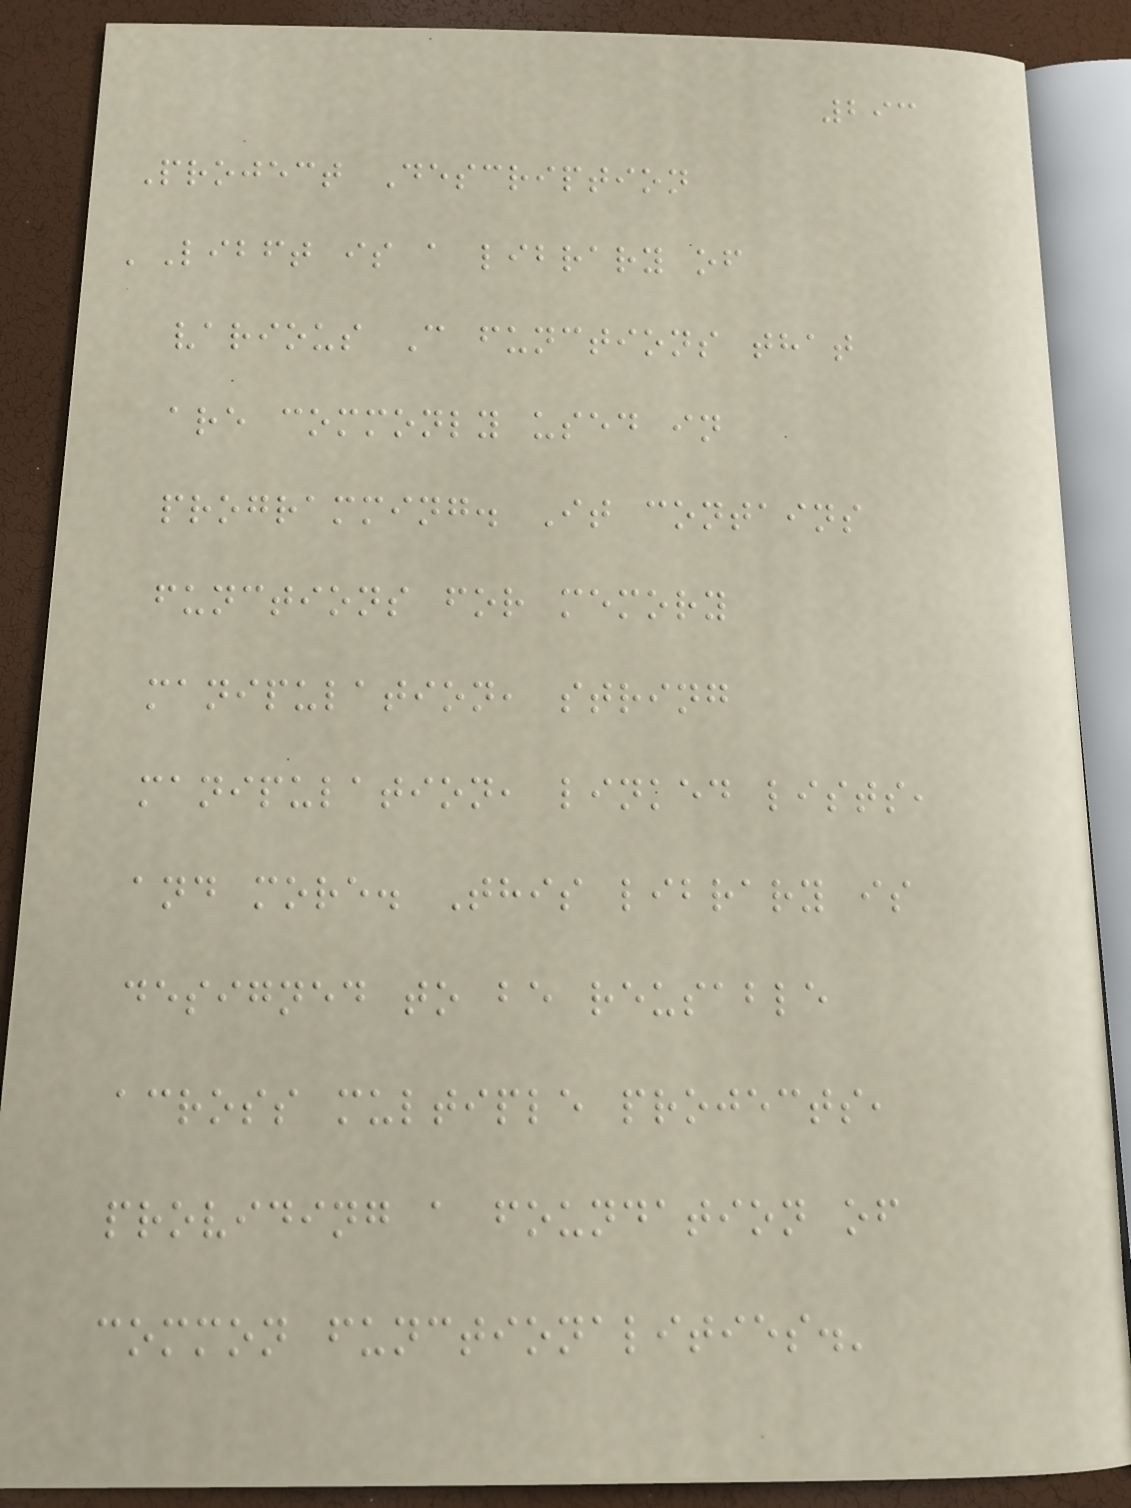293
Project Description
'Libft is a library of
various C functions that
are commonly used in
programming. It contains
functions for memory
manipulation, string
manipulation, linked lists,
and more. This library is
designed to be reusable
across multiple projects,
providing a foundation of
common functionalities.'
